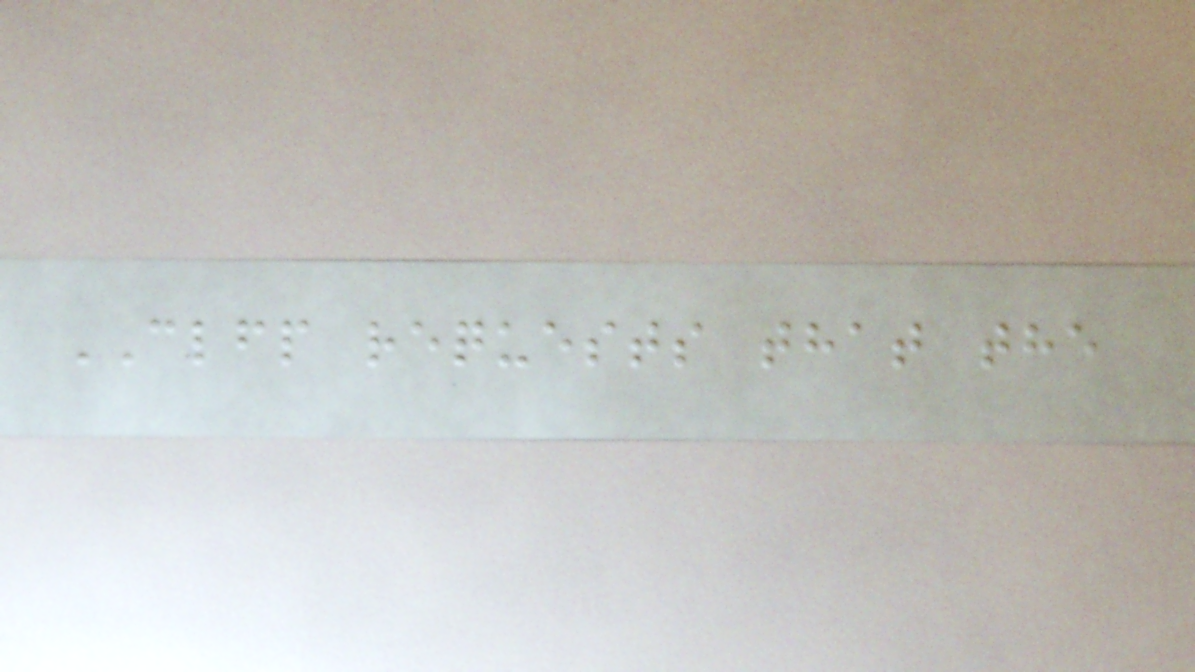CLFP requests that the
